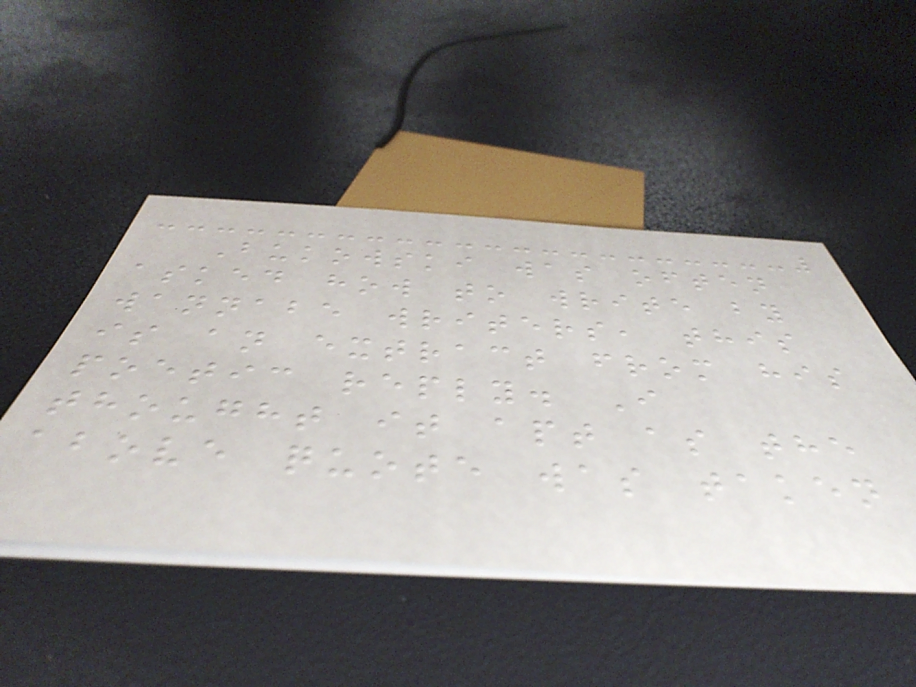Bukowski was often
asked how to write by
wannabe writers, this
is an extract from his
poetic reply. I
thought it apt as the
above quote was taken
